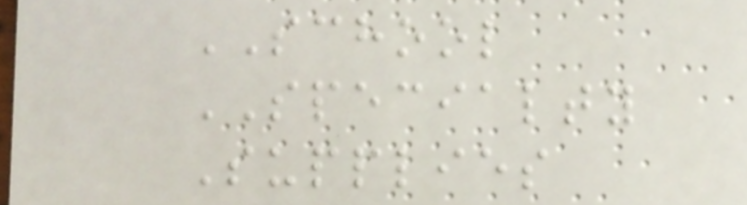SCHOOL
SPECIALTY
Supplies
